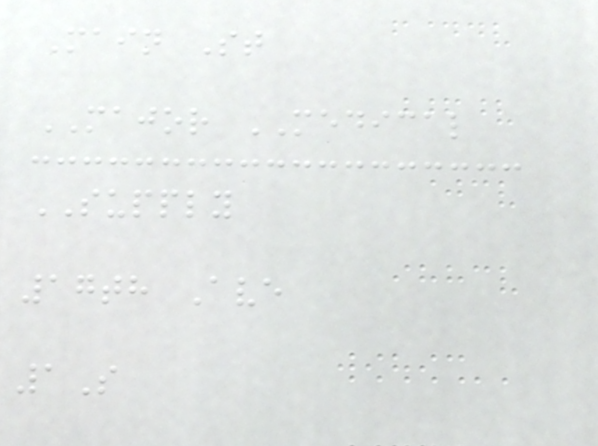Main St
MAJOR MEDICAL
SUPPLY
17th Ave
1S
